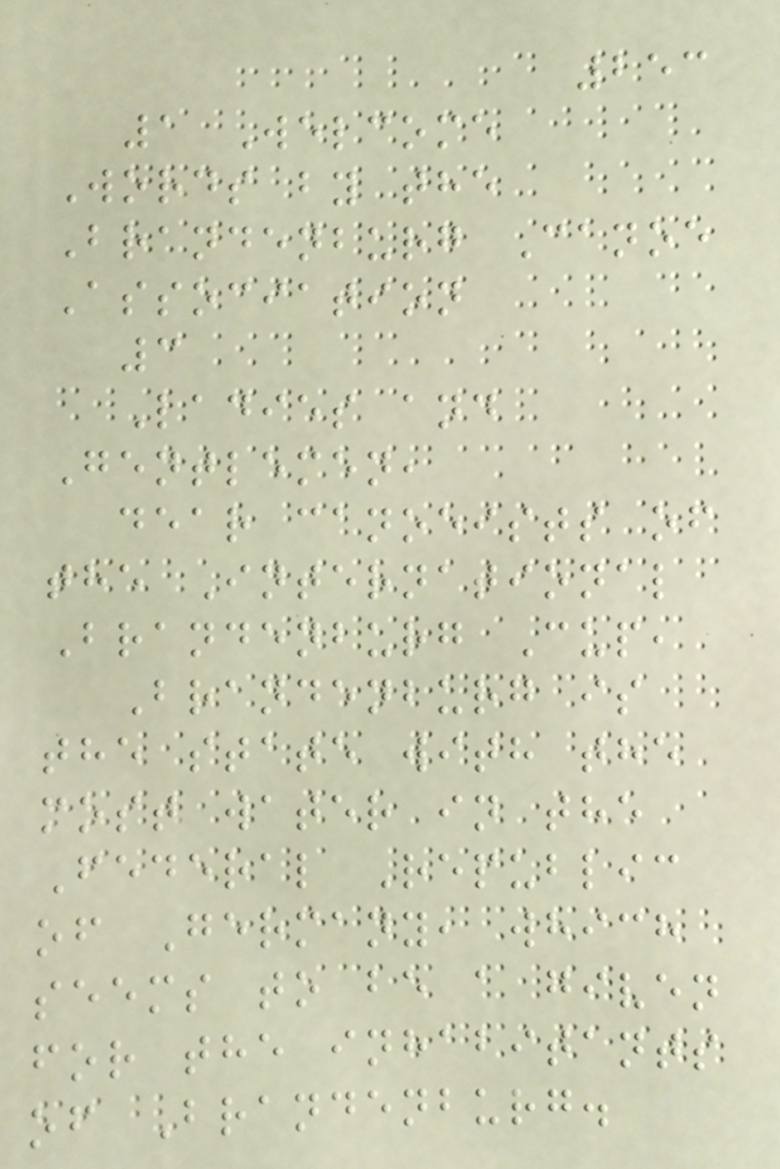253
1 Welcome
Words by the
Brandenburg Canoe
Association
3
Ladies and
Gentlemen,
dear canoeists of
the International
Brandenburg Cup,
Brandenburg is
the state with the
most water in the
Federal Republic
of Germany, which
seems to be a given
for the inhabitants
of Brandenburg.
